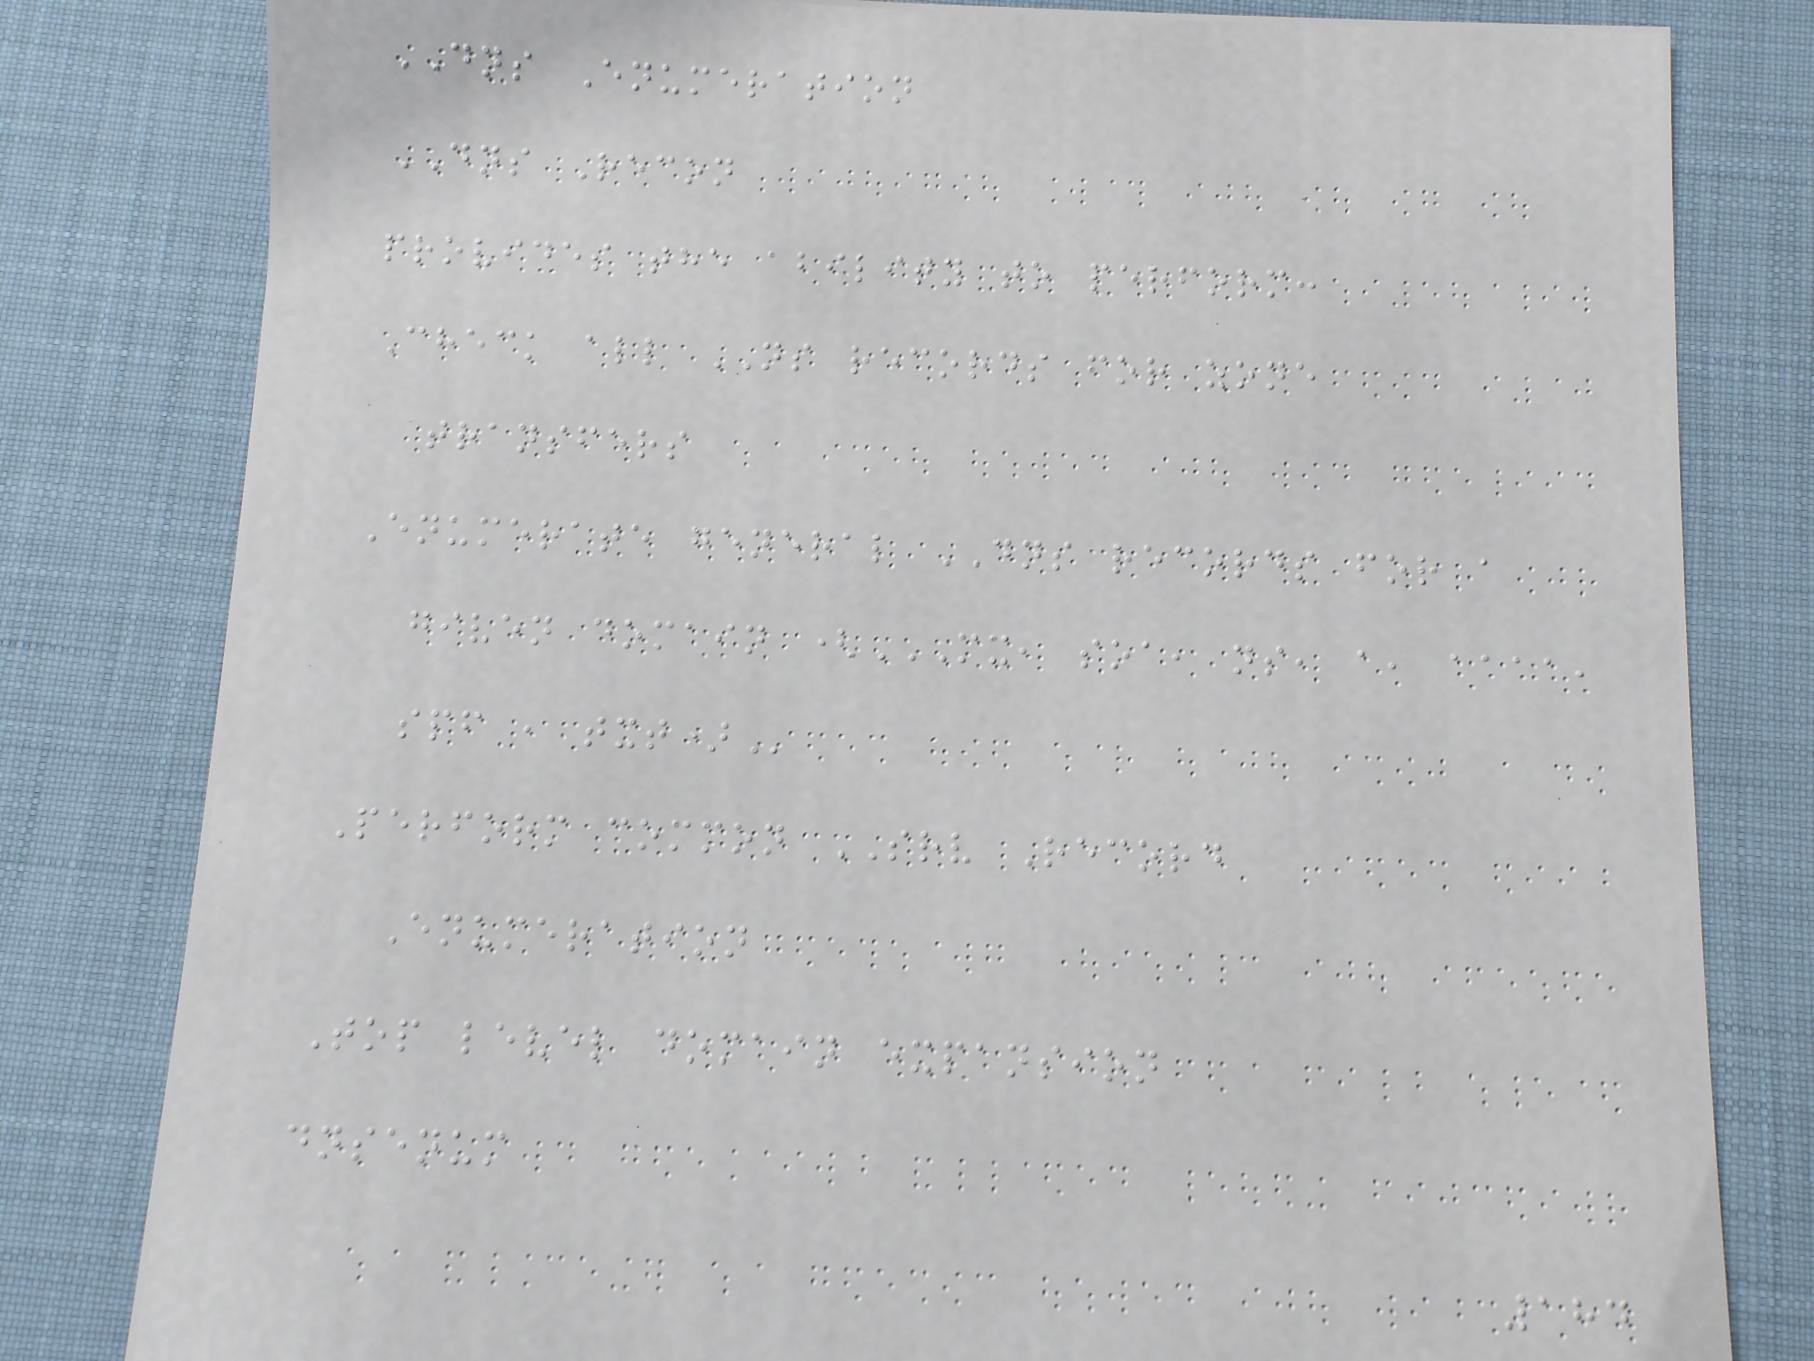DNS Enumeration
DNS Recon
provides the ability to perform:
Check all NS records for zone
transfers
Enumerate general DNS records for a
given domain (MX, SOA, NS, A, AAAA,
SPF , TXT)
Perform common SRV Record
Enumeration
Top level domain expansion
dnsenum
184
